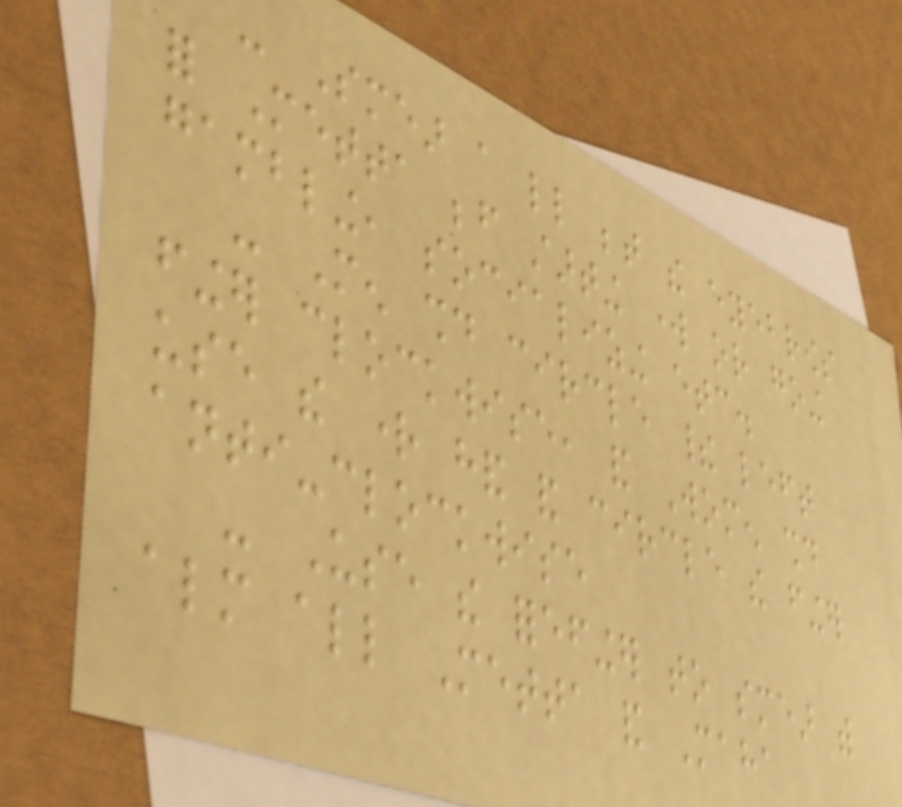- Smear a little between the eyebrows
for Metta before starting work or going
gambling, socializing etc.
- Men should circle their left
finger clockwise, and Women should
use the right hand and circle the finger
anti-clockwise
- Use the forefinger to smear with
almost all Metta and Maha
